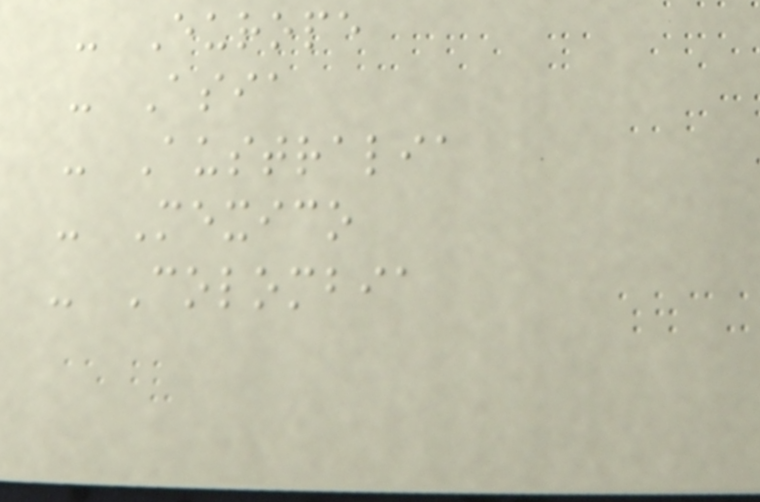- Europe
- Asia
- Australia
- Mexico
- Colombia
